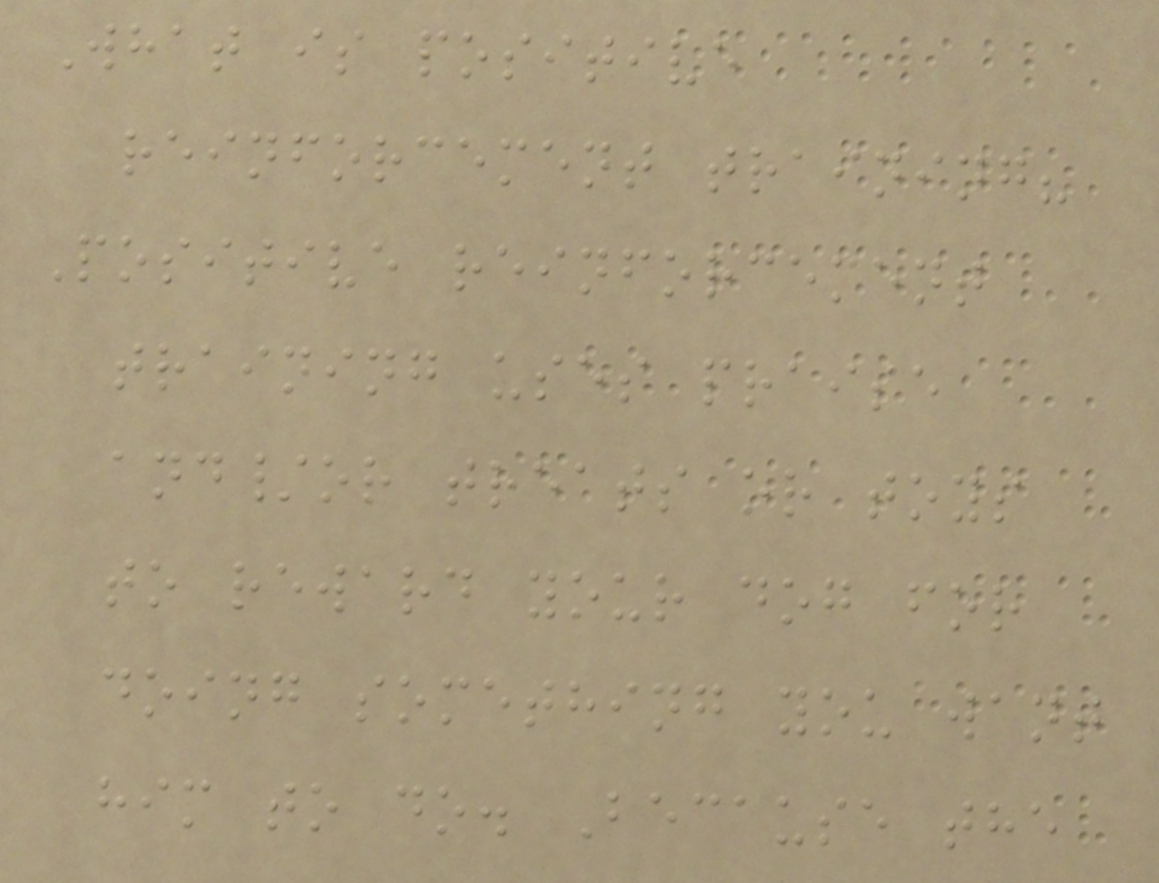What is positive
reinforcement training?
Positive reinforcement
training uses praise
and/or treats or toys
to reward your dog for
doing something you want
him to do. Because the
